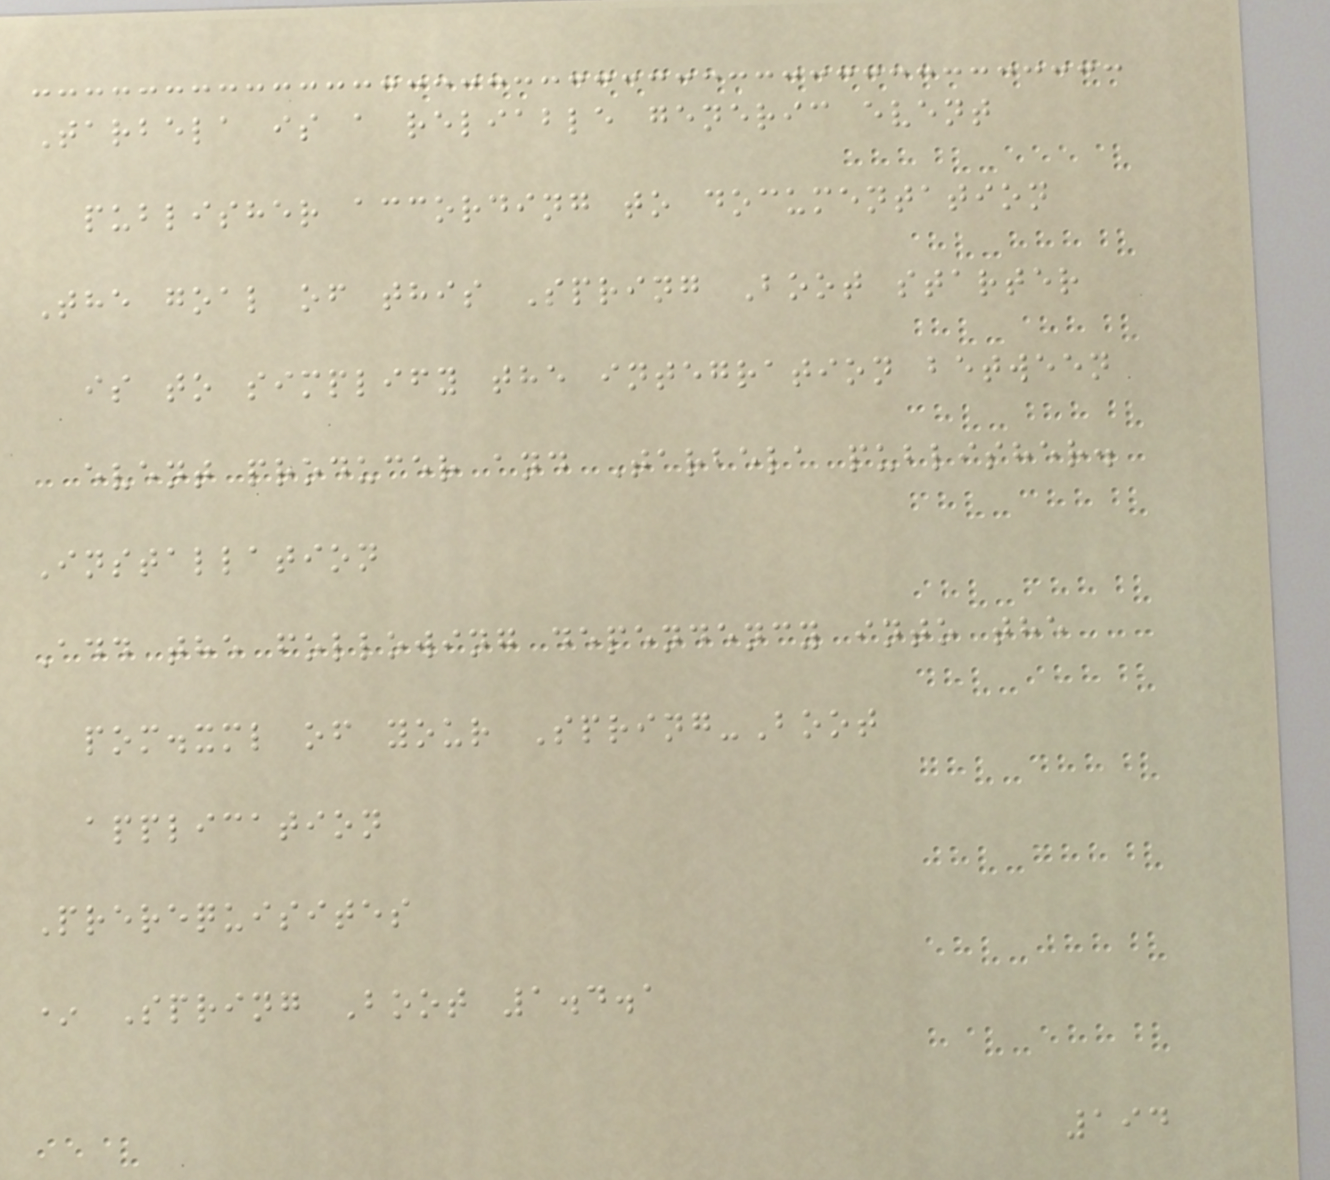Tarbela is a reliable generic event
publisher according to documentation
The goal of this Spring Boot starter
is to simplify the integration between
event producer and Tarbela publisher.
Installation
Add the following dependency into the
pom.xml of your Spring-Boot
application
Prerequisites
* Spring Boot 1.4.1
194
